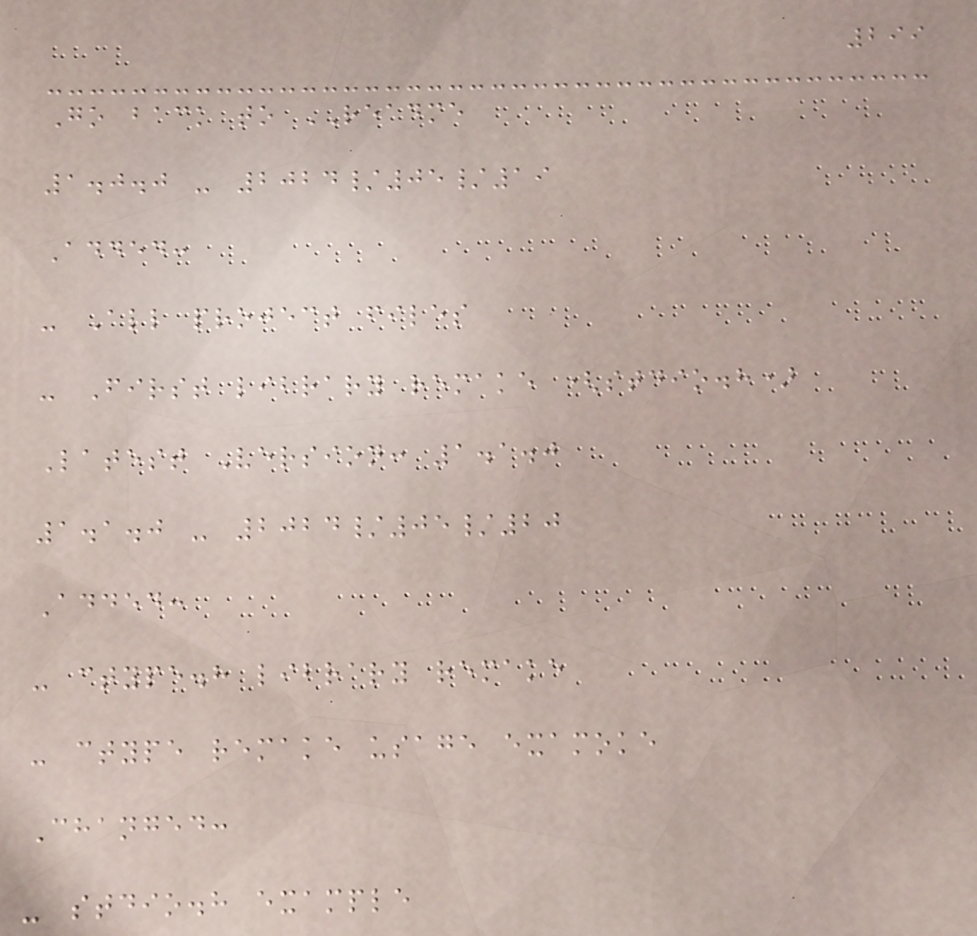299
Go back to README
1.0.0 - 2024/05/19
Added:
- All project files
- First library remake (stdio.h)
Latest Version: 1.1.0
1.1.0 - 2024/05/20
Added:
- ctype.h library remake
- ctype remake usage examoke
Changed:
- stdio.h example
